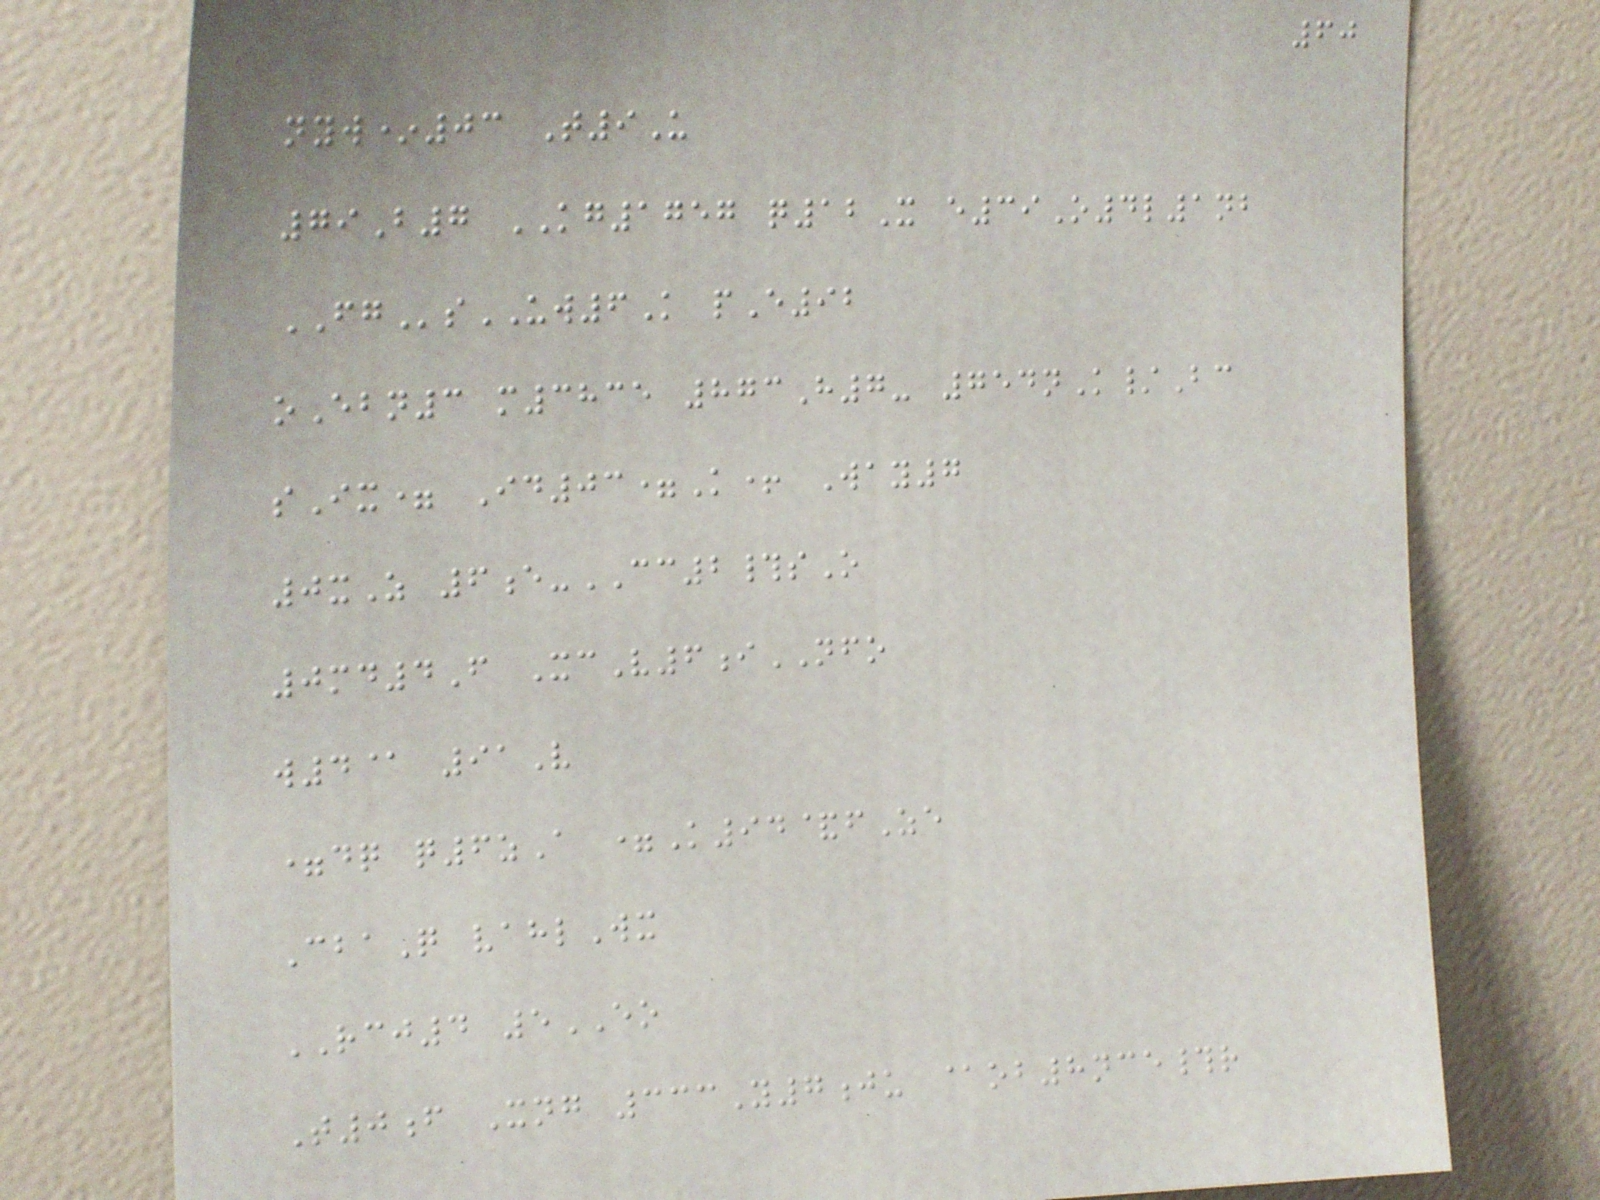60
nyw*03 T9U
79B7 KG1757 q12X e39O4l1nb
FGsUW6K pE92
oEbn3 m3835 873H7- 754nK/Bc
sIx= Id03=K+ Way7
0xZ 6e-CC2#sO
0md4F XcV6iNFO
w4@ 91V
=dq q6zA =K94&fZe
CbaQ vahlWx
RCJ4 5EO
T0f Xng 333Y7ju @ob8nce#r
